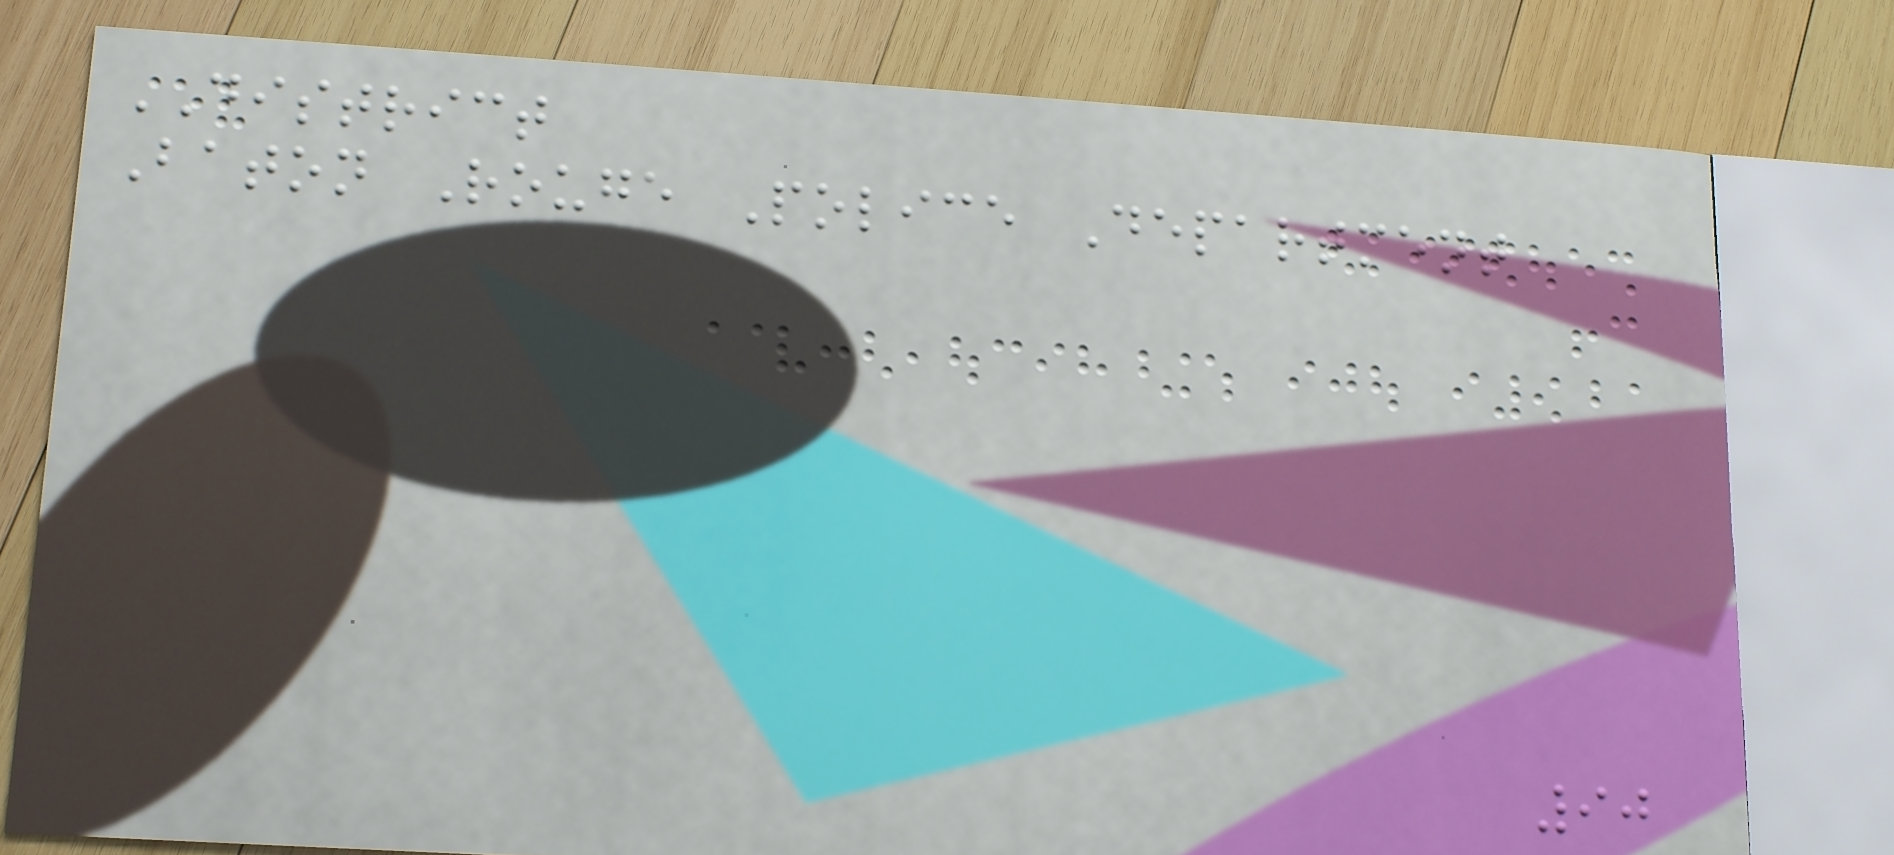DISTRICT
Baton Rouge Police Department
90
